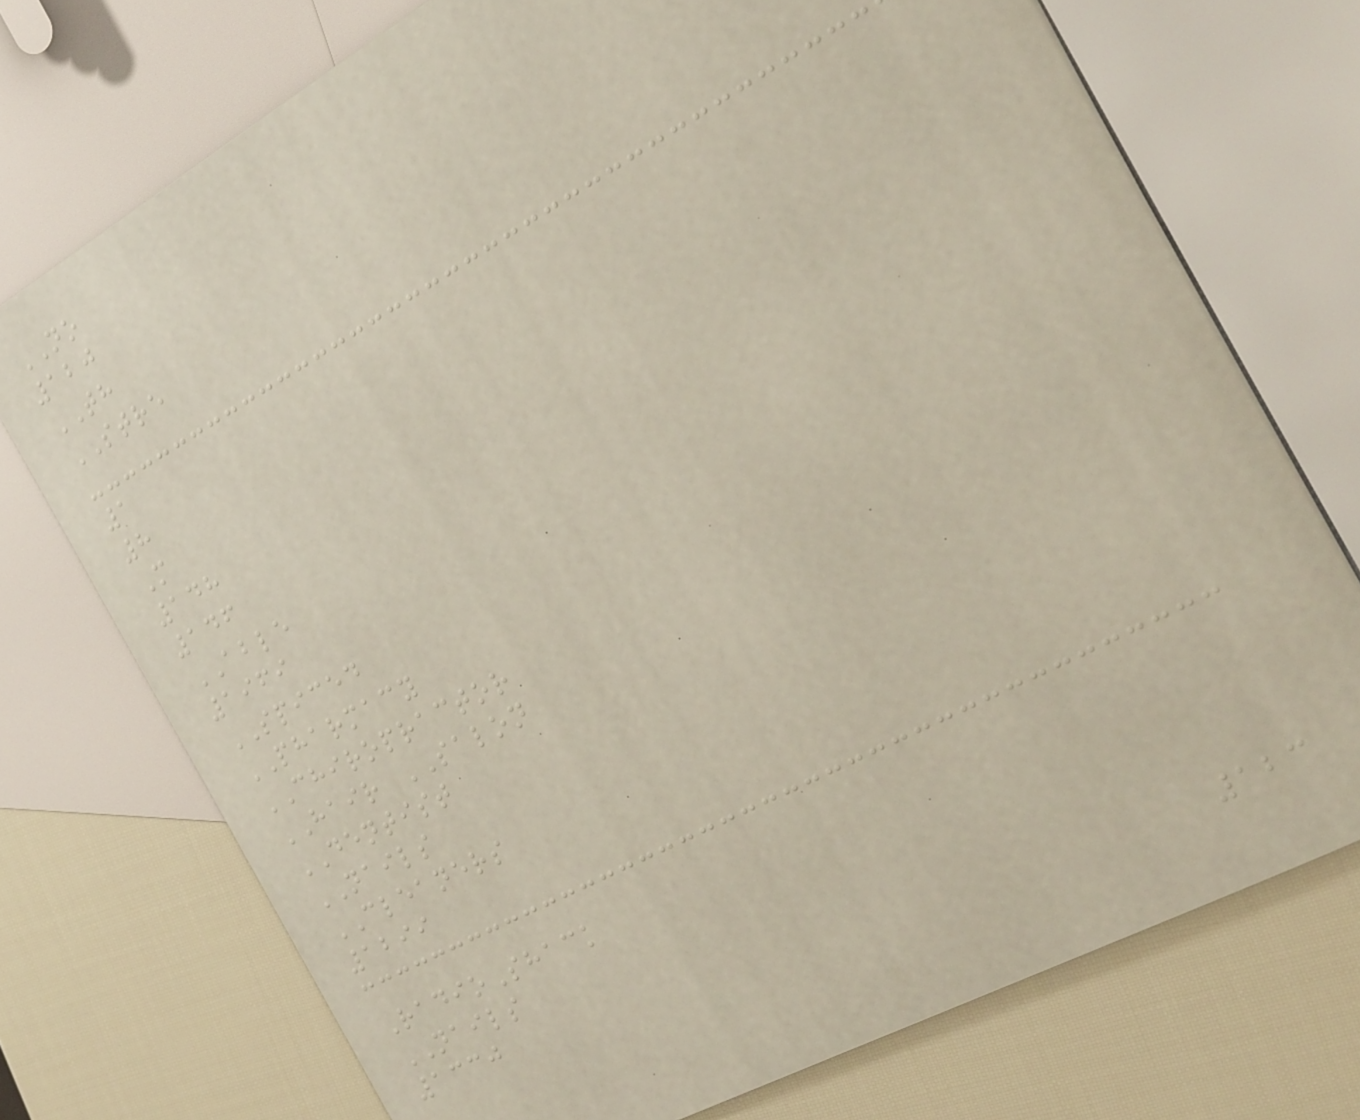NO
120
TH
STRE
1
8
M
148
146
ABLE
1969
SPICED
PHARMACY
CHIROPRACTOR
HAIR SALON
DENTIST
NAILS
CLEANERS
1299
RadioShack
NAILS
1330
123
